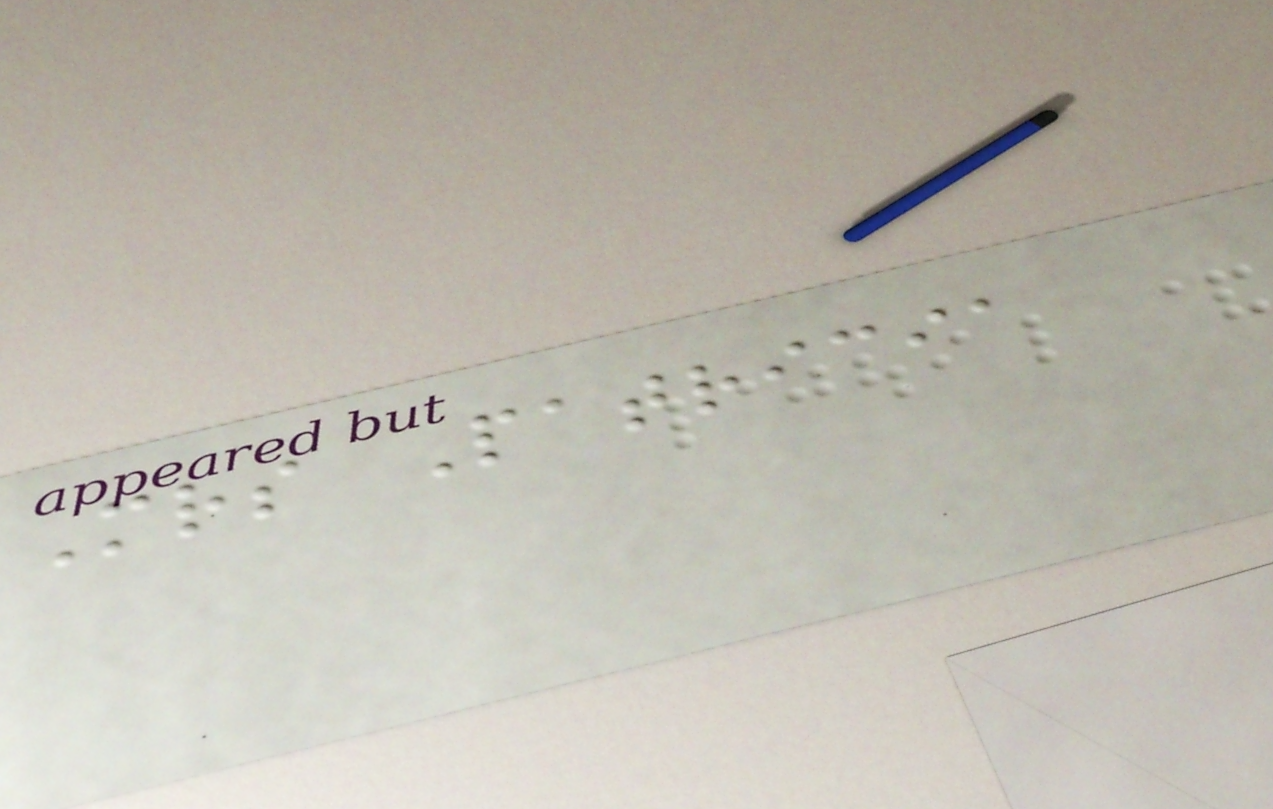Mrs Patricia
